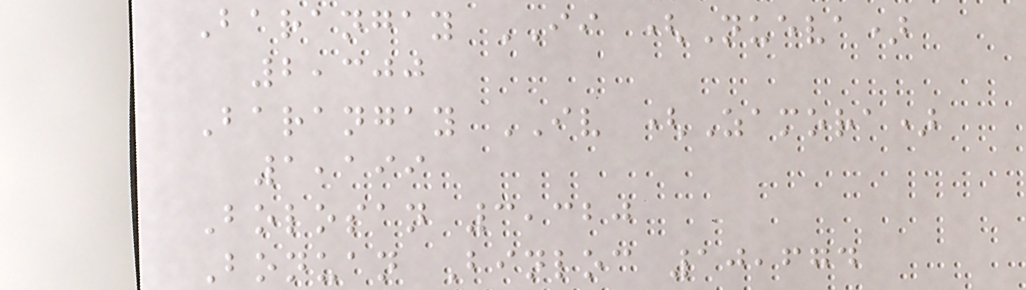Barangay II (Nueva)
2,300
Barangay IV (Zamora)
1,199
Bolosan 3,320
Bonuan Binloc 10,674
